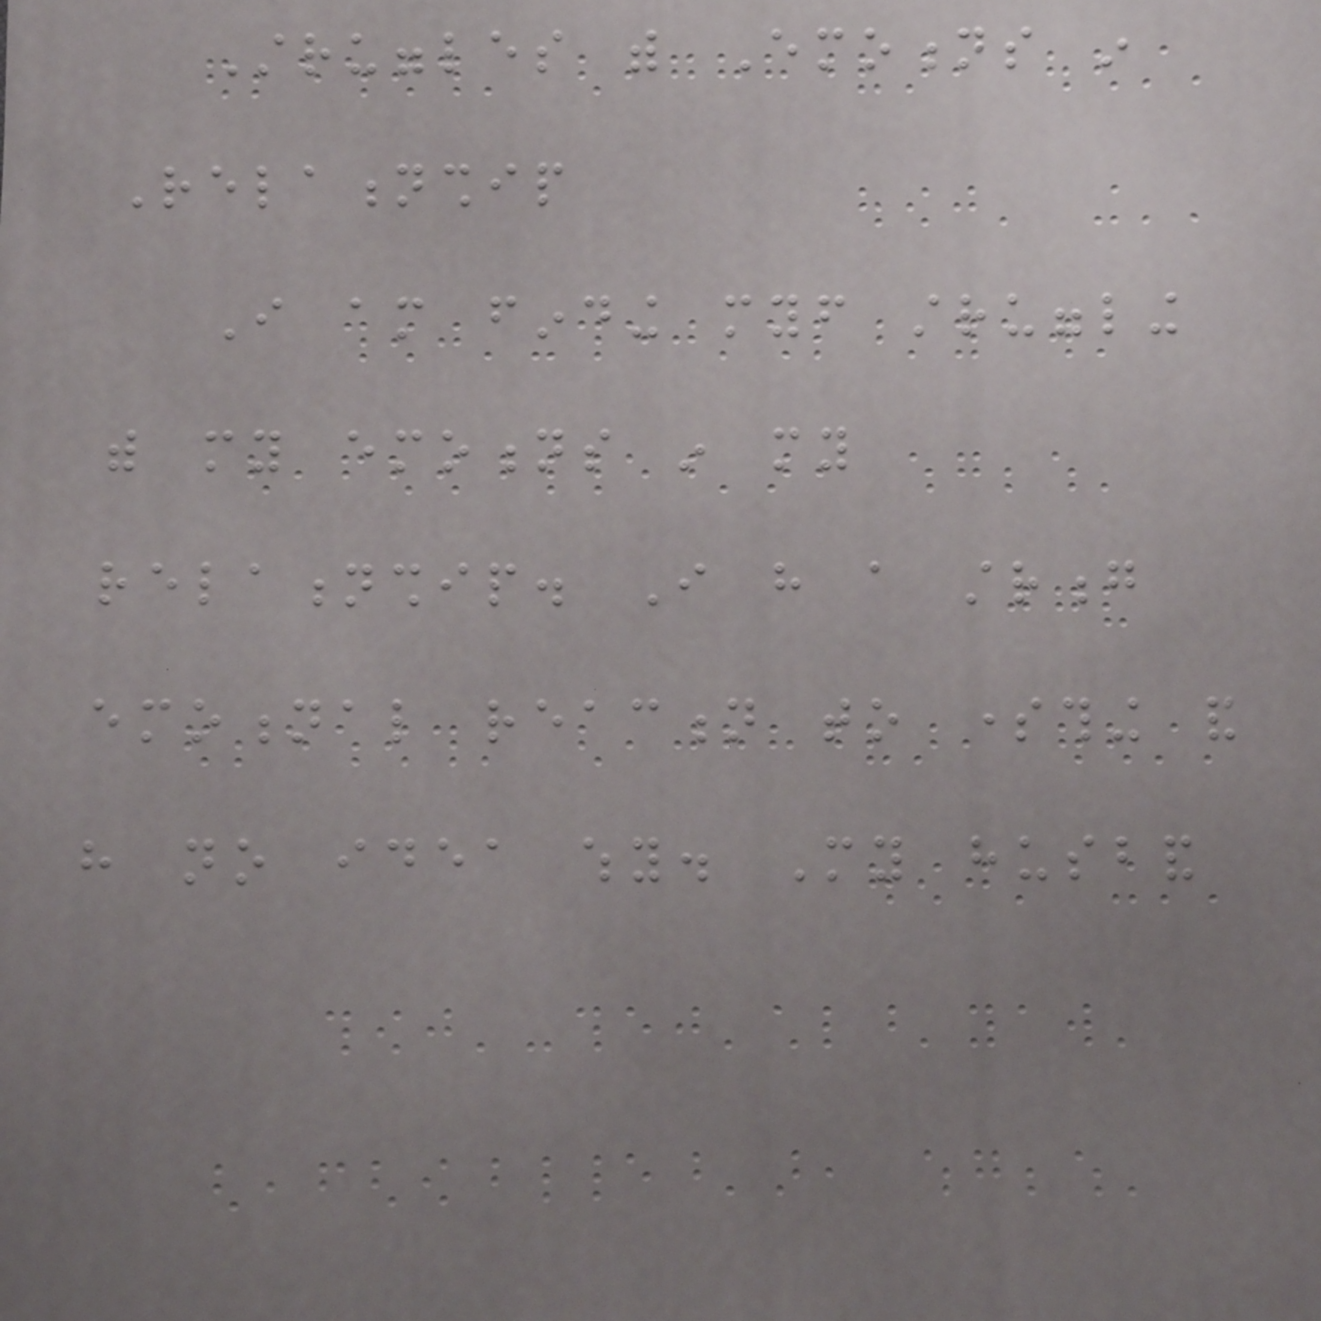Struggles with Emotions in
Relationship
I am finding myself struggling
with my emotions in my
relationship. I have a strong
emotional reaction to something and
have no idea why. My husband
